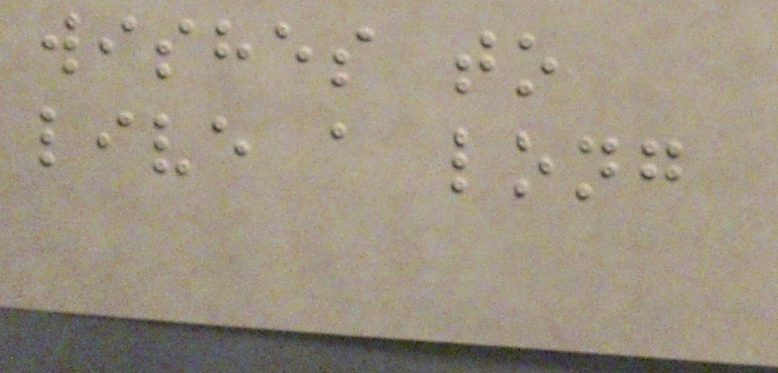wishes to
live a long
